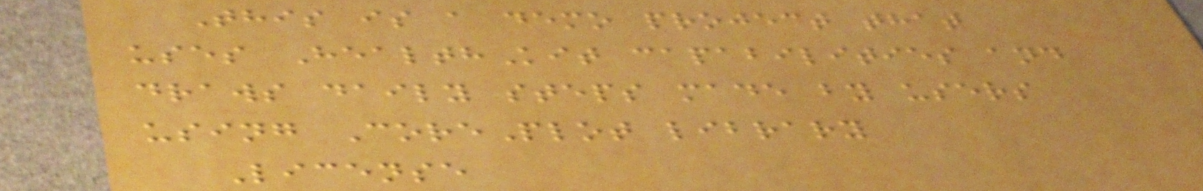This is a demo project that
uses HealthKit capabilities and
draws daily steps made by users
using CorePlot library
License
